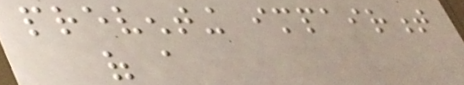preventing impairment
of a
